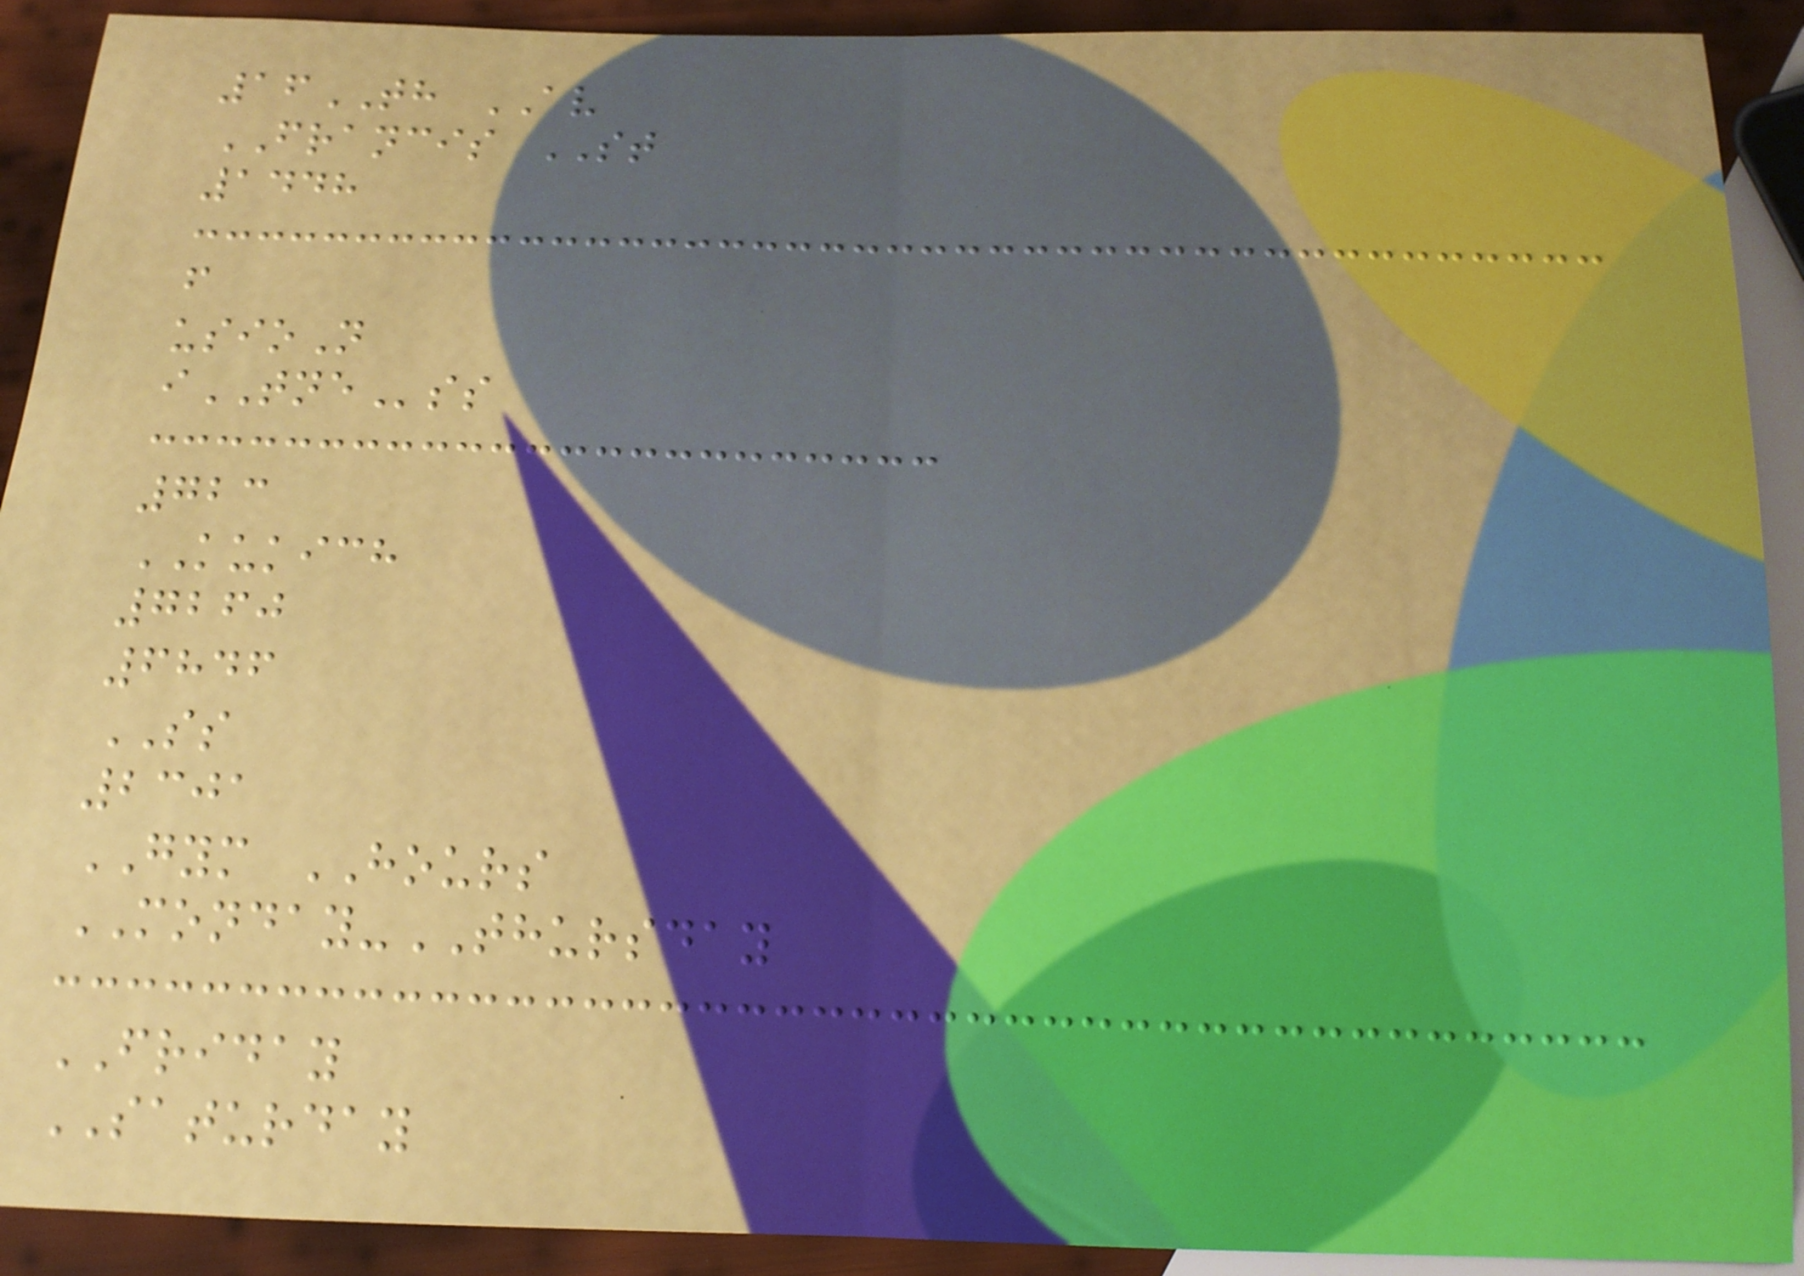16TH AV
FRANCIS ST
1448
f
usioN
iTNEss
723
KUKICH
7260
6846
SS
2301
GYM HOURS
MONDAY-THURSDAY
FRIDAY
SATURDAY
